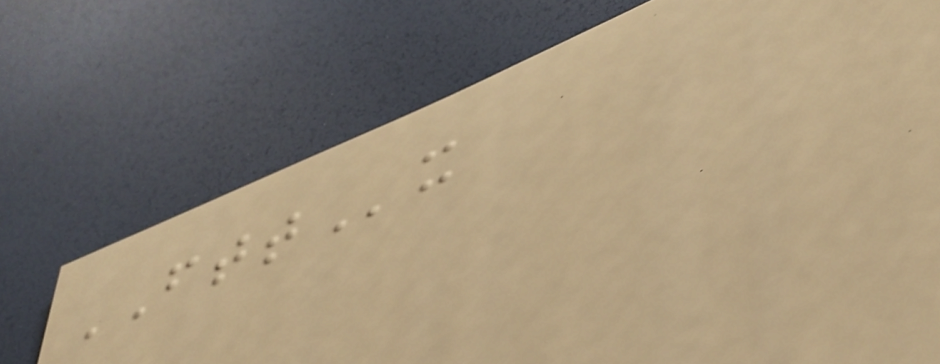FTTx
